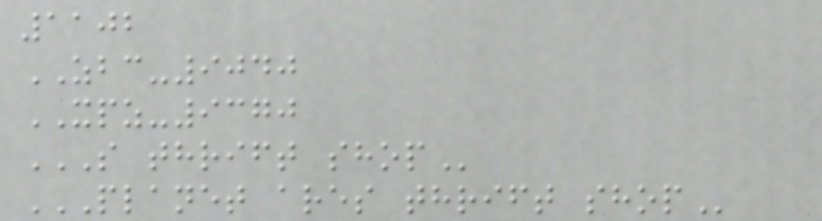1102
ZBC-9040
XPZ-9370
S THRIFT SHOP
PLANET ARES THRIFT SHOP
